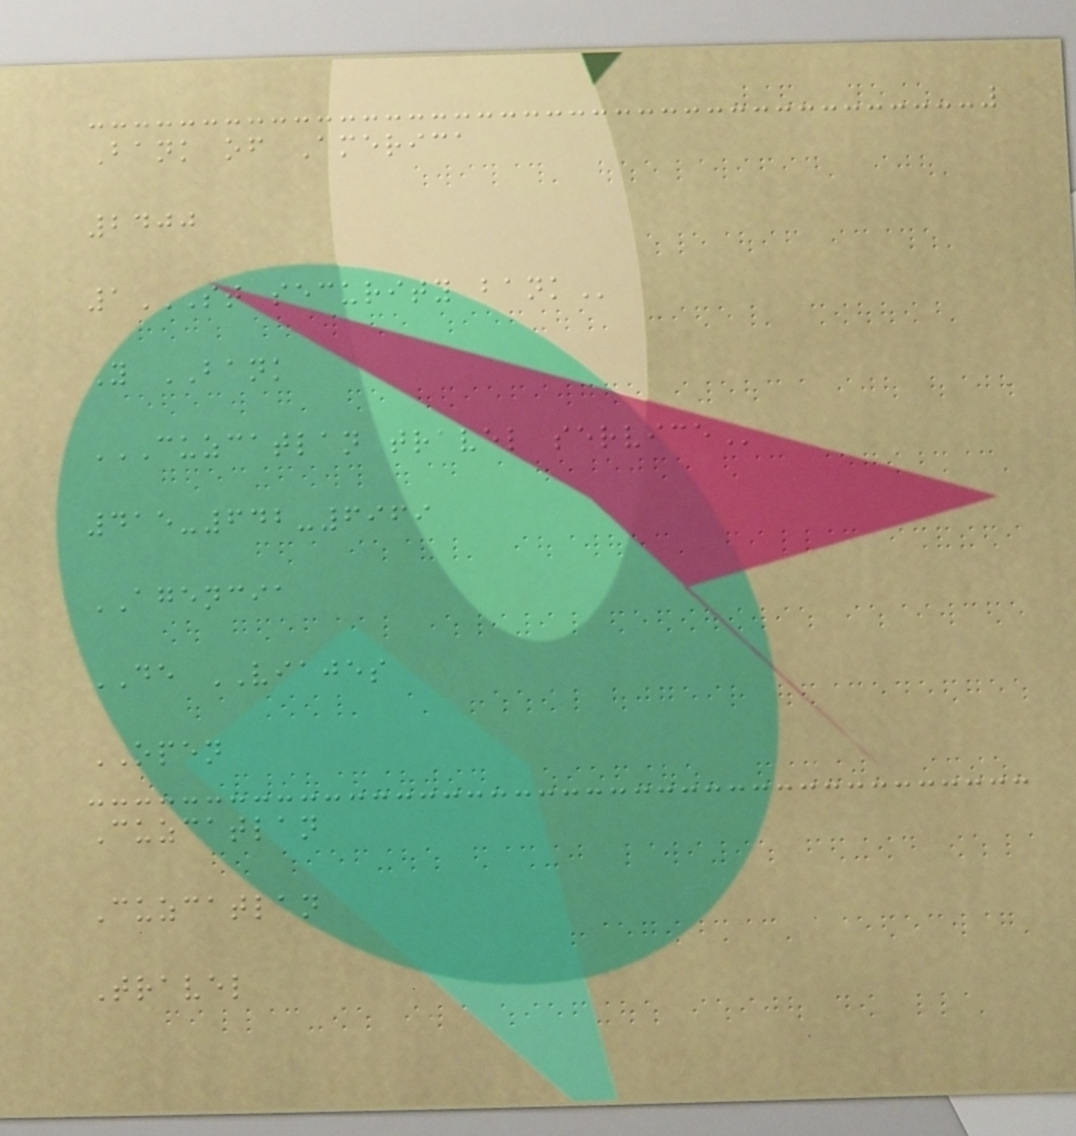Bank of America
2400
1ST SECURITY BANK
Y BANK
CUZCATLAN TRAVEL SERVICE
415-642-6969
AGENCIA
DE VIAJES
OPEN
Cuzcatlan
Cuzcatlan
Travel
